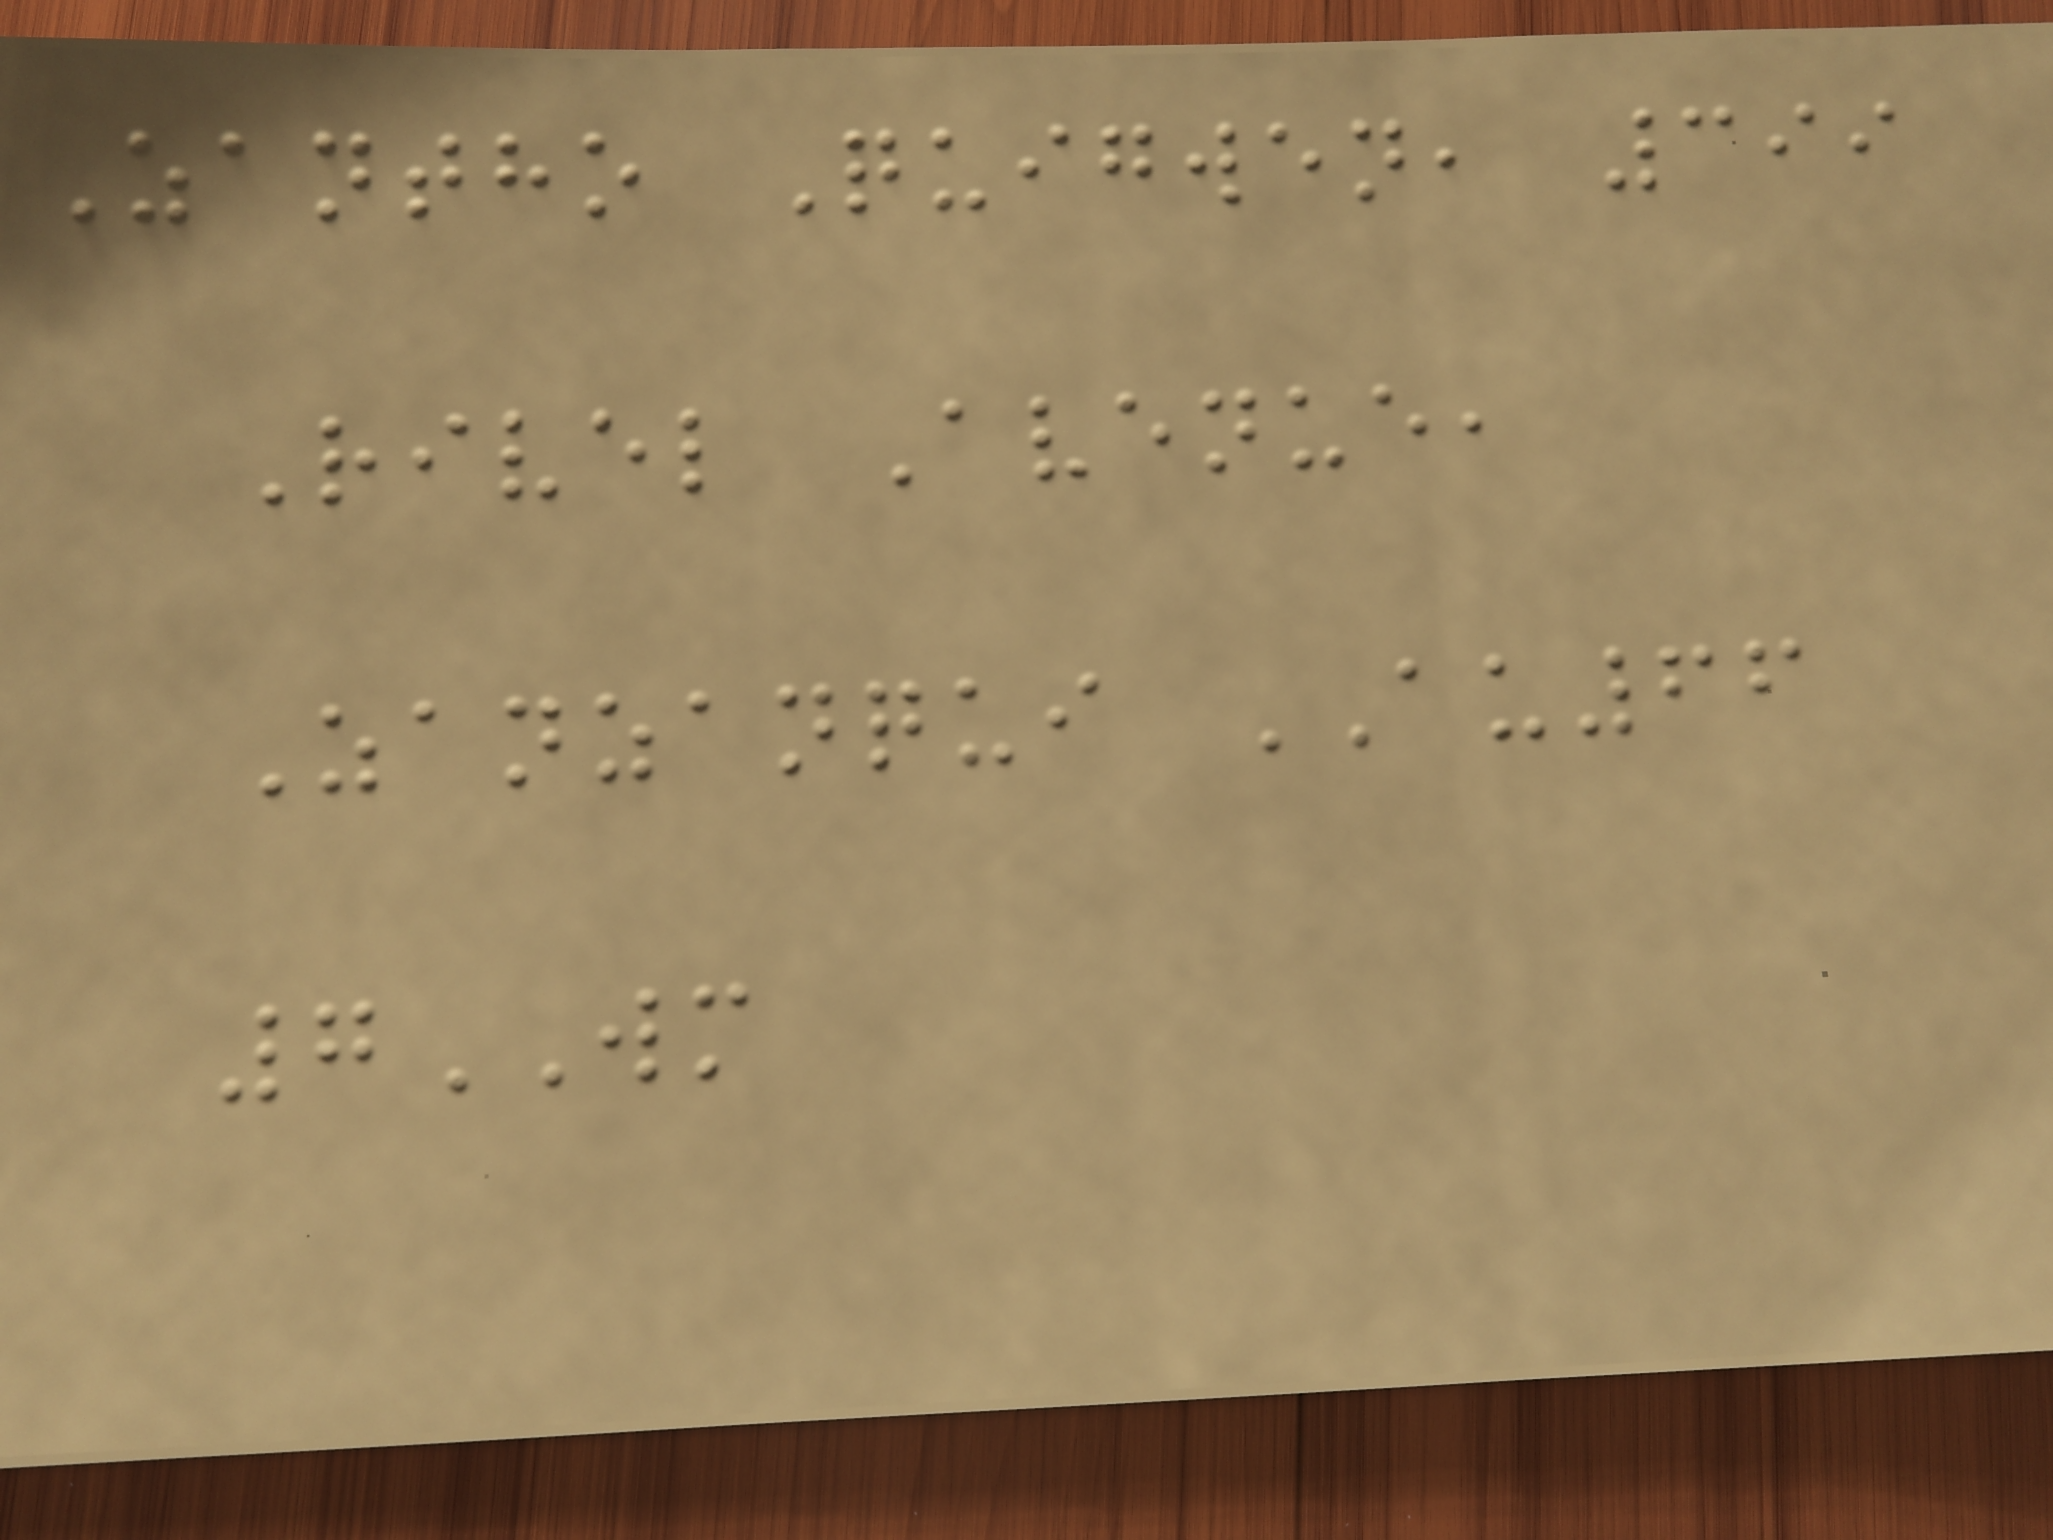Zantho Quigwen, 399
Rivel Avenue,
Zanzanqui AU66
7WM
